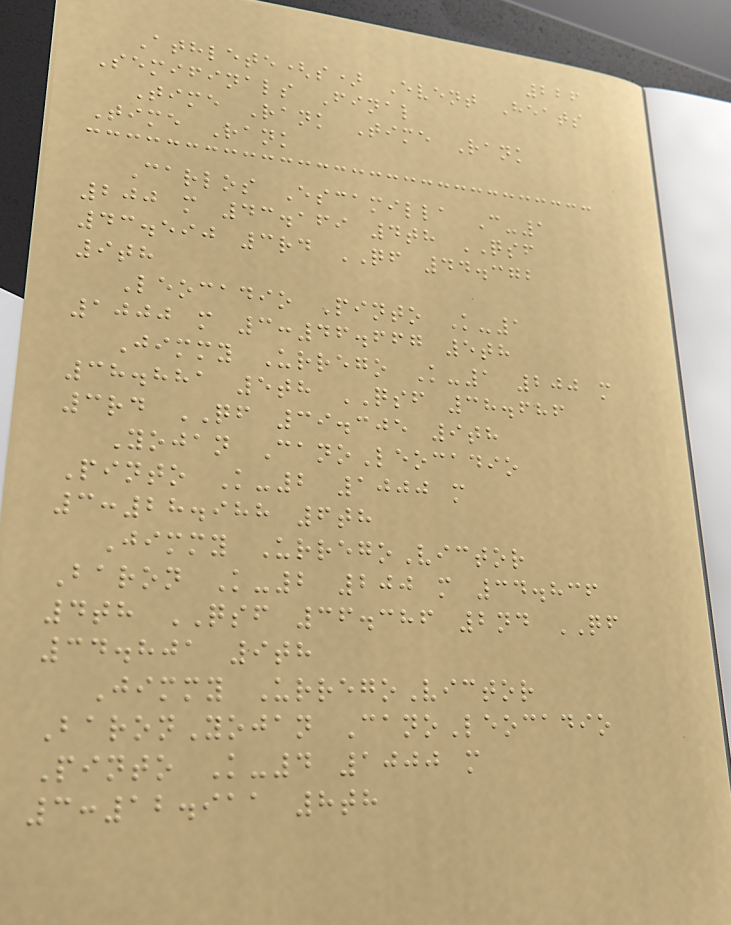226
Athlete(s) Event Heats
Semifinals Final
Time Rank Time Rank
Time Rank
Carlos Escamilla C-1
200 m 43.169 4th QSF
43.590 3rd QF 44.372
9th
Leocadio Pinto K-1
1000 m 3:46.667 5th
Jimmy Urrego K-1 200 m
38.881 5th QSF 38.686
3rd QF 39.305 9th
Yojan CanoLeocadio
Pinto K-2 1000 m
3:28.988 6th
Jimmy UrregoVictor
Baron K-2 200 m 34.836
4th QSF 36.386 2nd QF
34.801 9th
Jimmy UrregoVictor
BaronYojan CanoLeocadio
Pinto K-4 1000 m
3:12.911 8th
